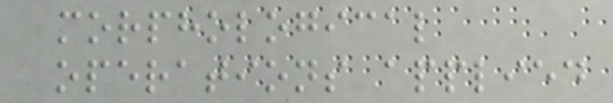morphological
operations applied
